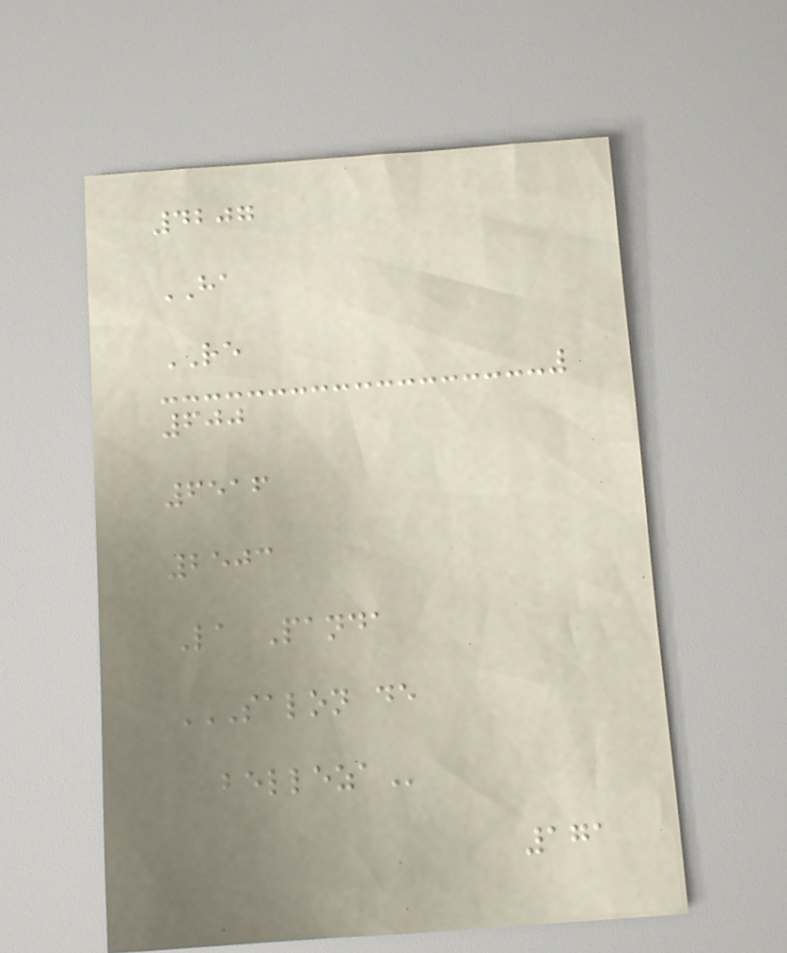4207
HA
RE
600
6516
2503
La Panda
SALON DE
BELLEZA
171
